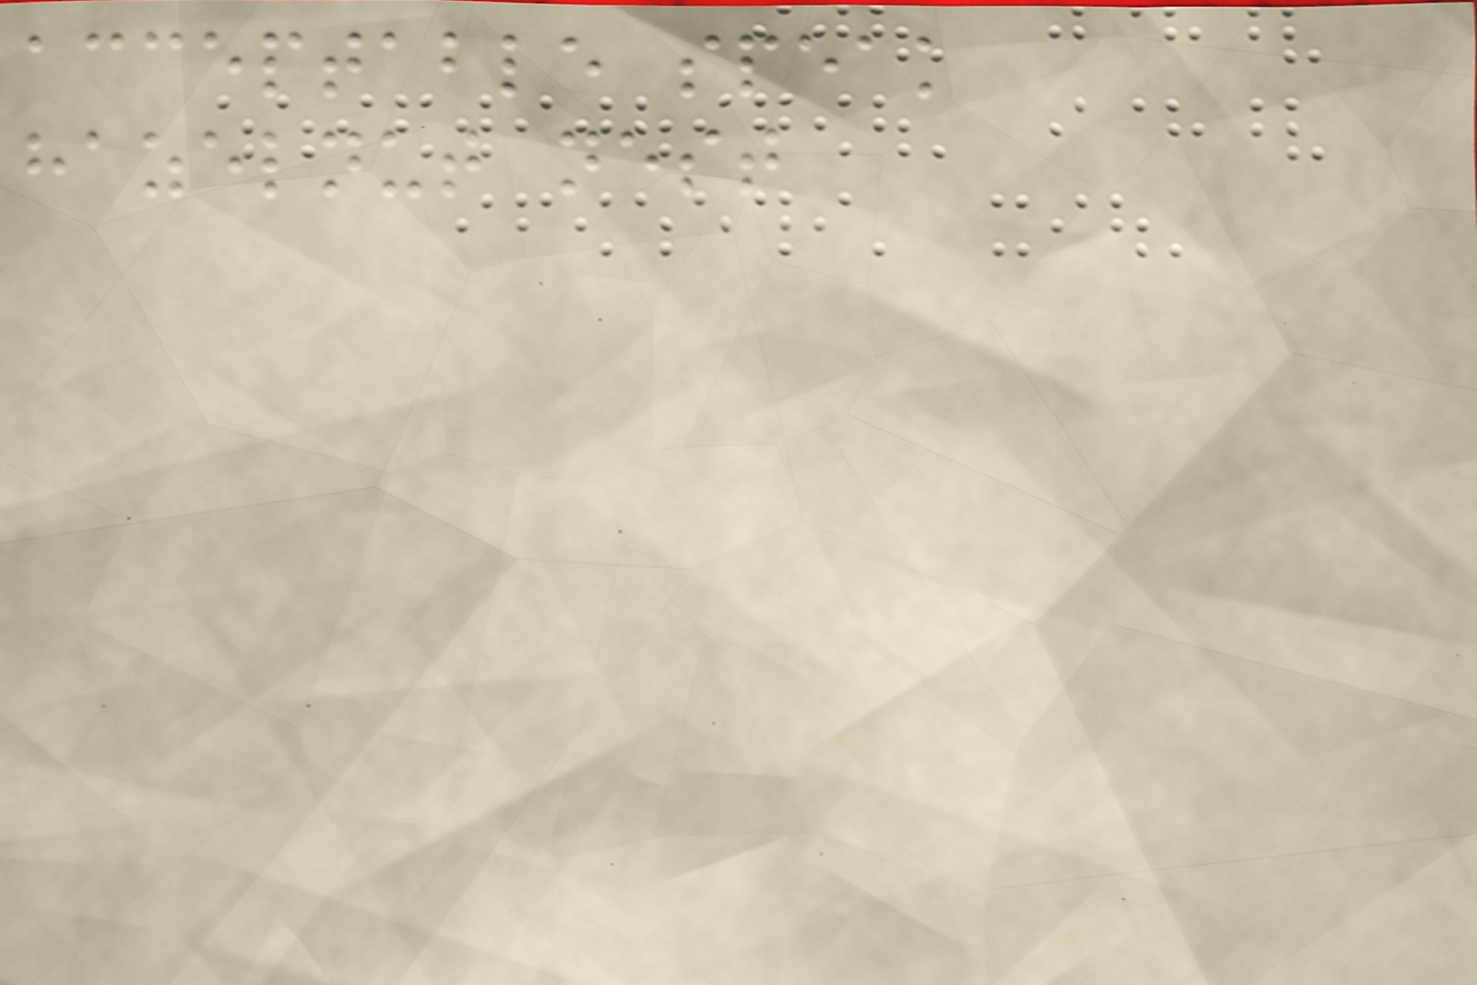acceptable speak
hazelnut nest
